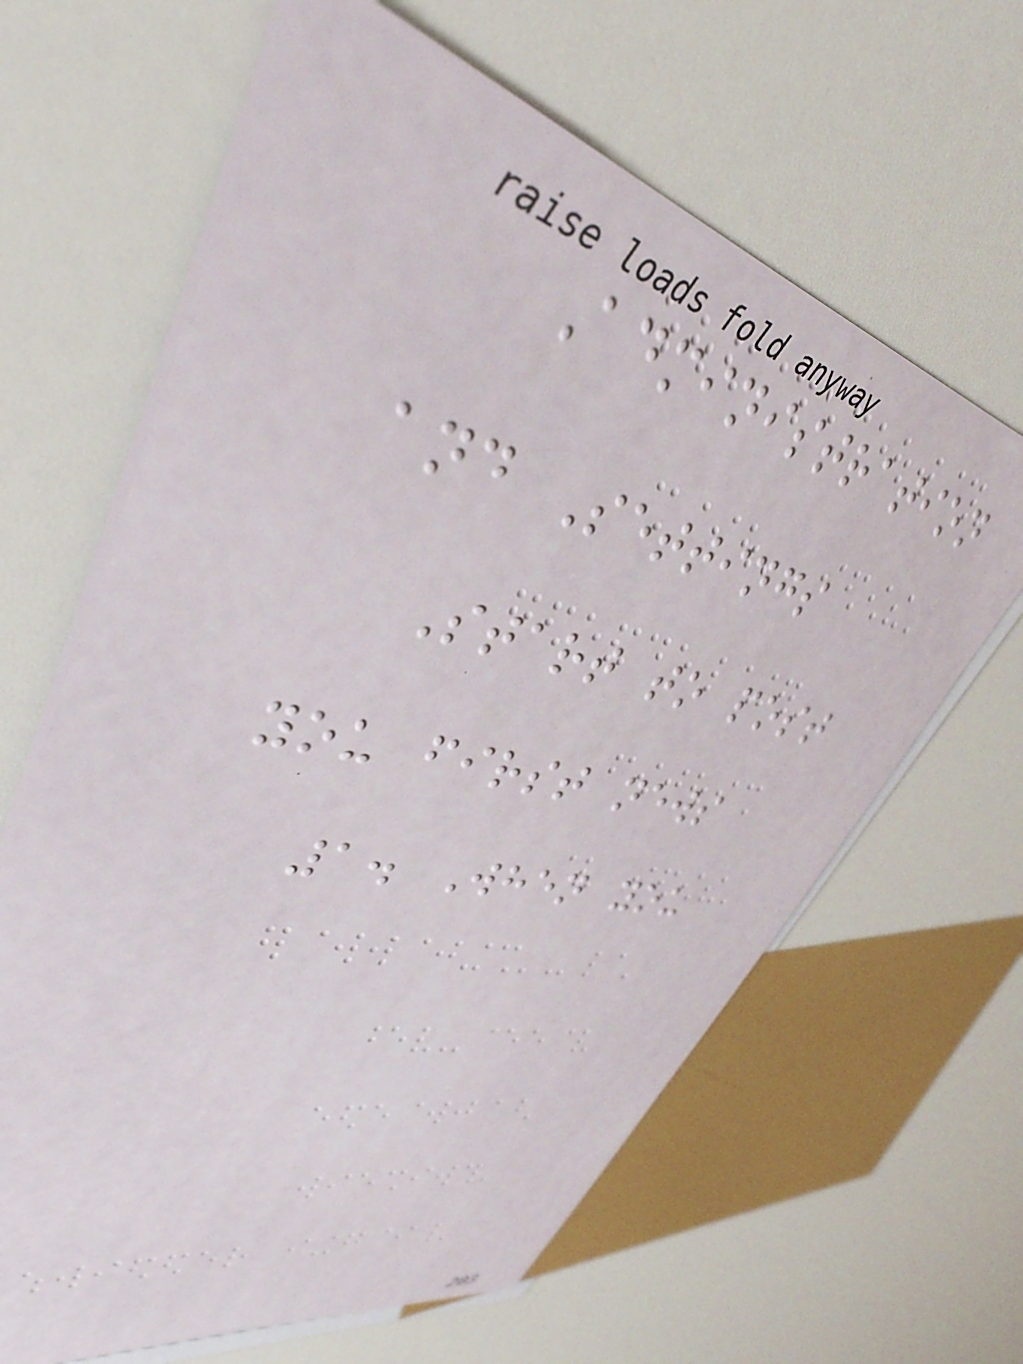Administration
and Settings
Start to post
you first news
1. When you
